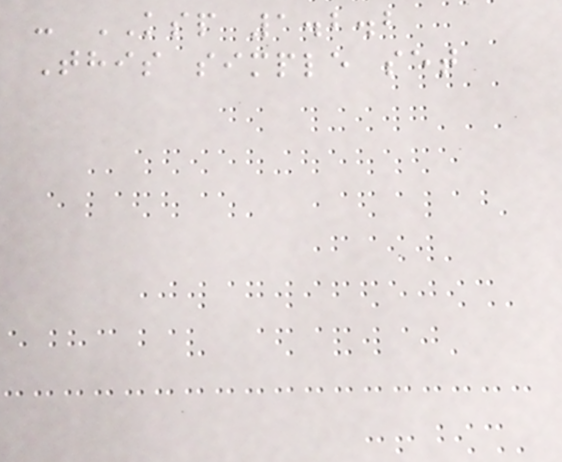- KSP 1.2.2
This simple set
